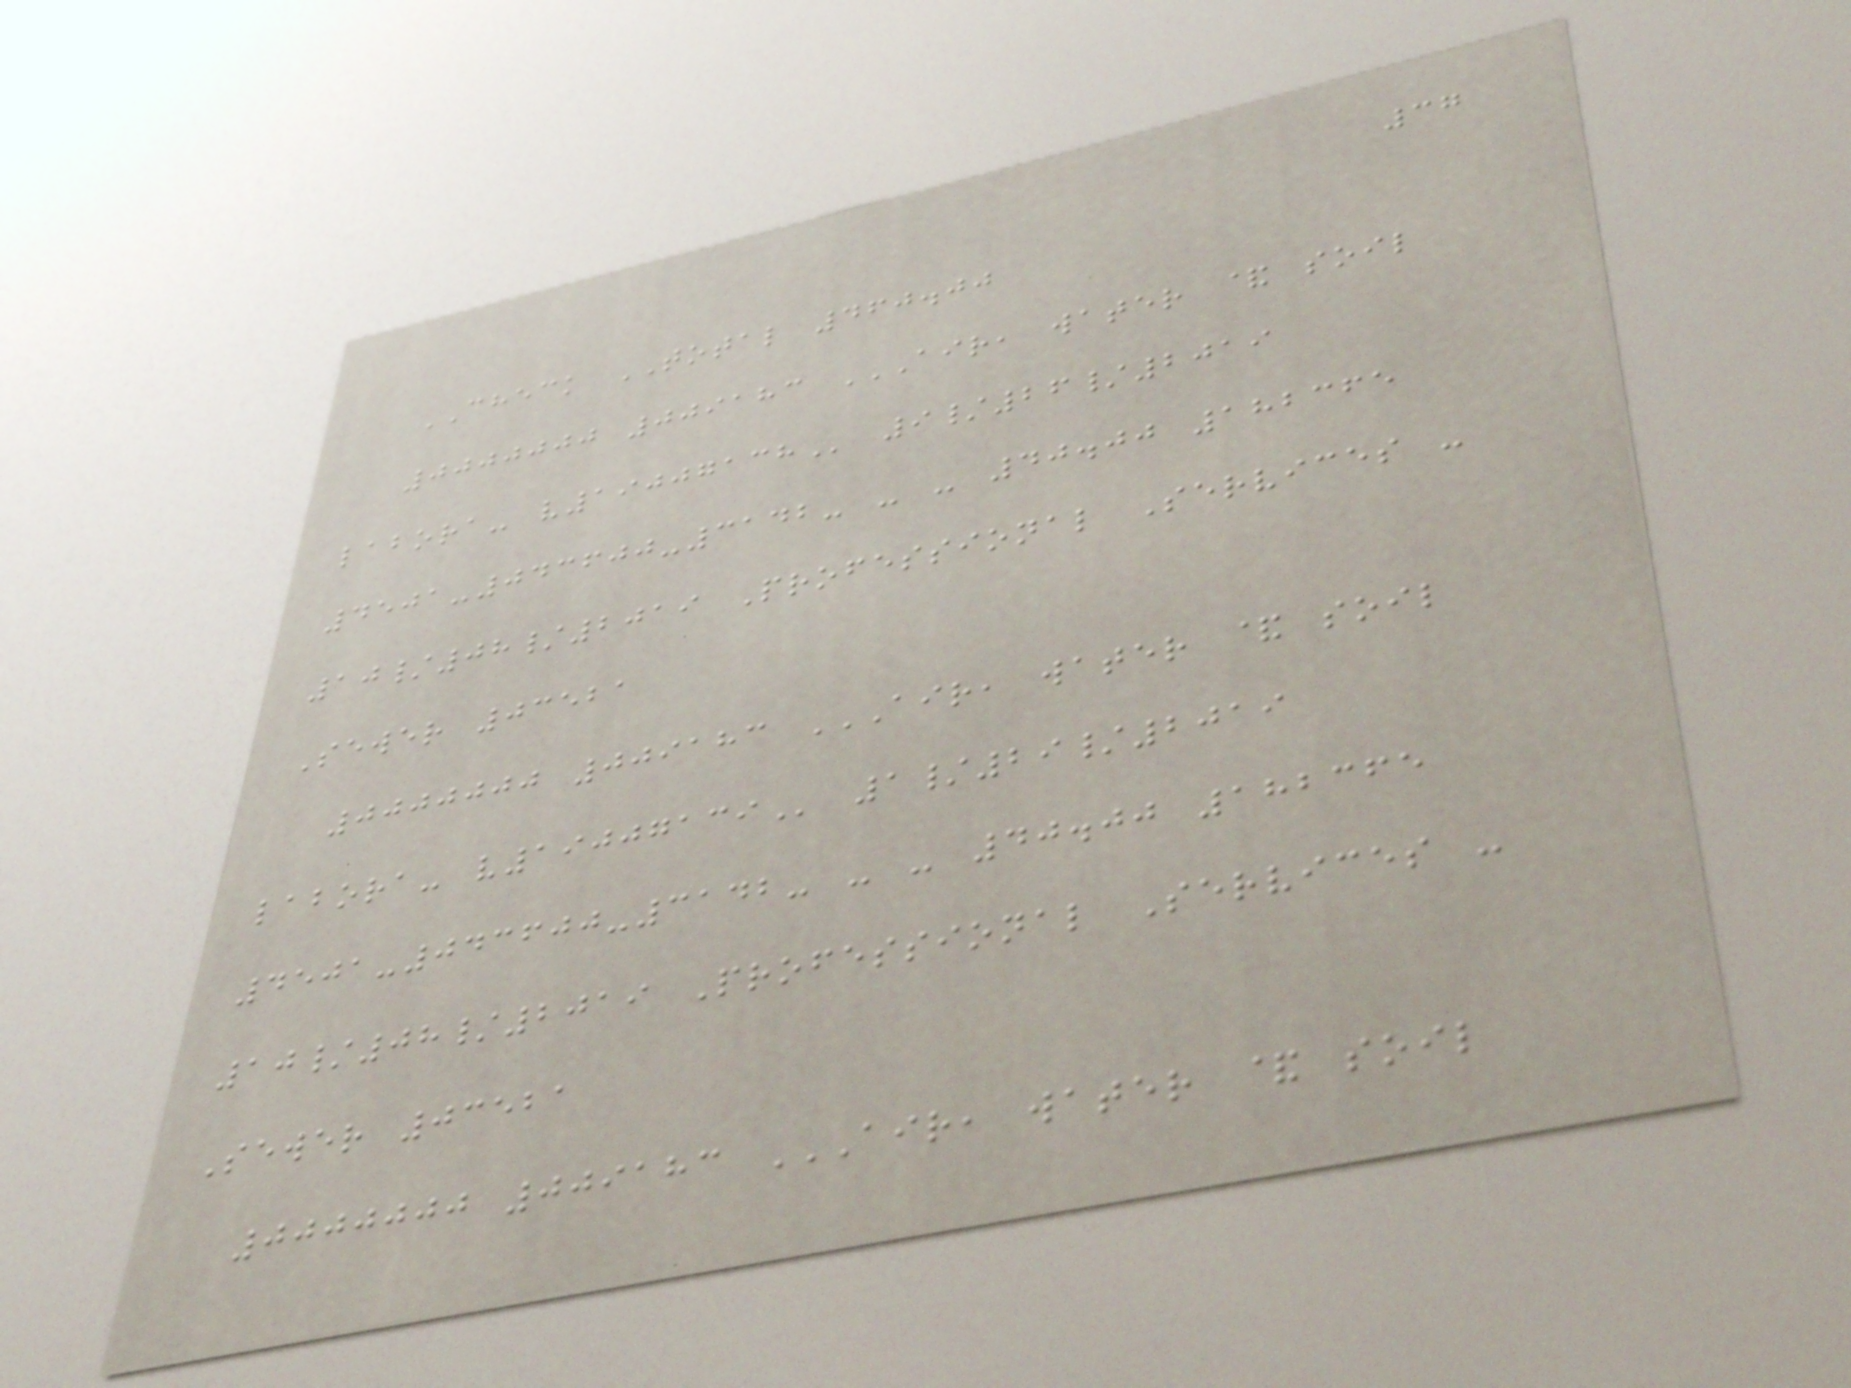37
CHECK TOTAL 460.00
0000000 009183 AIR, WATER & SOIL
LABORA- V19007138 9/26/2019
4501-043600-3142- - - 40.00 182365
10/08/2019 Professional Services -
Sewer 03521
0000000 009183 AIR, WATER & SOIL
LABORA- V19007139 1/29/2019
4501-043600-3142- - - 40.00 182365
10/08/2019 Professional Services -
Sewer 03521
0000000 009183 AIR, WATER & SOIL
